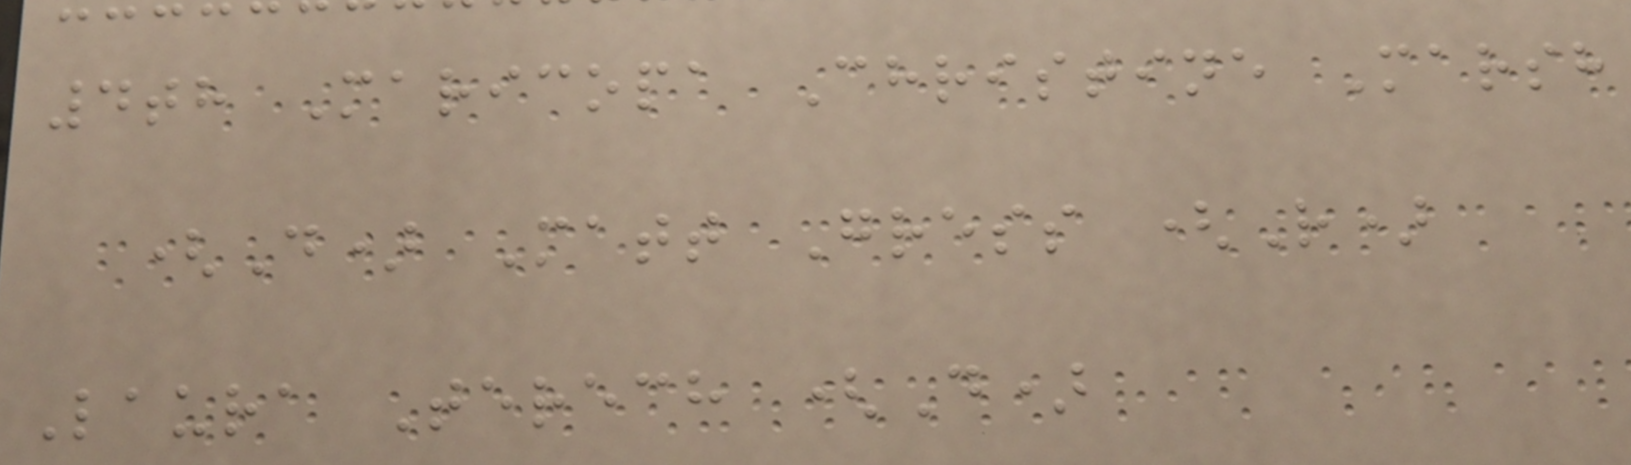4th Maricopa Christine Marsh
(D) Matt Gress (R)
Laura Terech (D)
